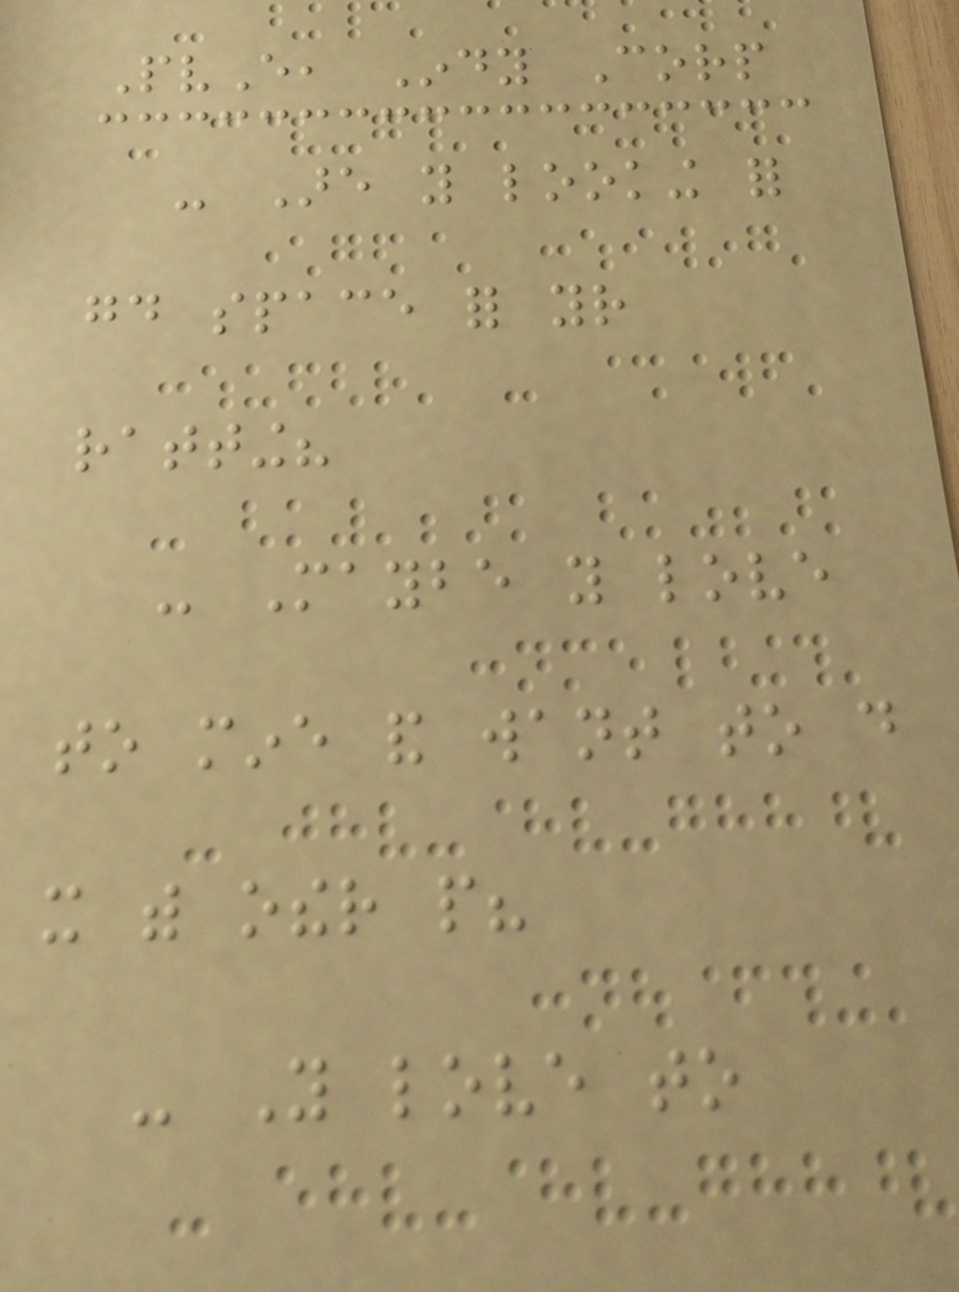PvE, Indy Corp
- Are you looking for
good space for your
ratting?
- Maybe you love
to mine and want to do
it with other people?
- You love to
